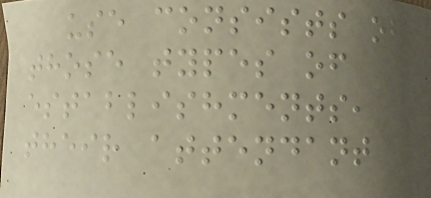use consists of
those types of
establishments,
their attendant
